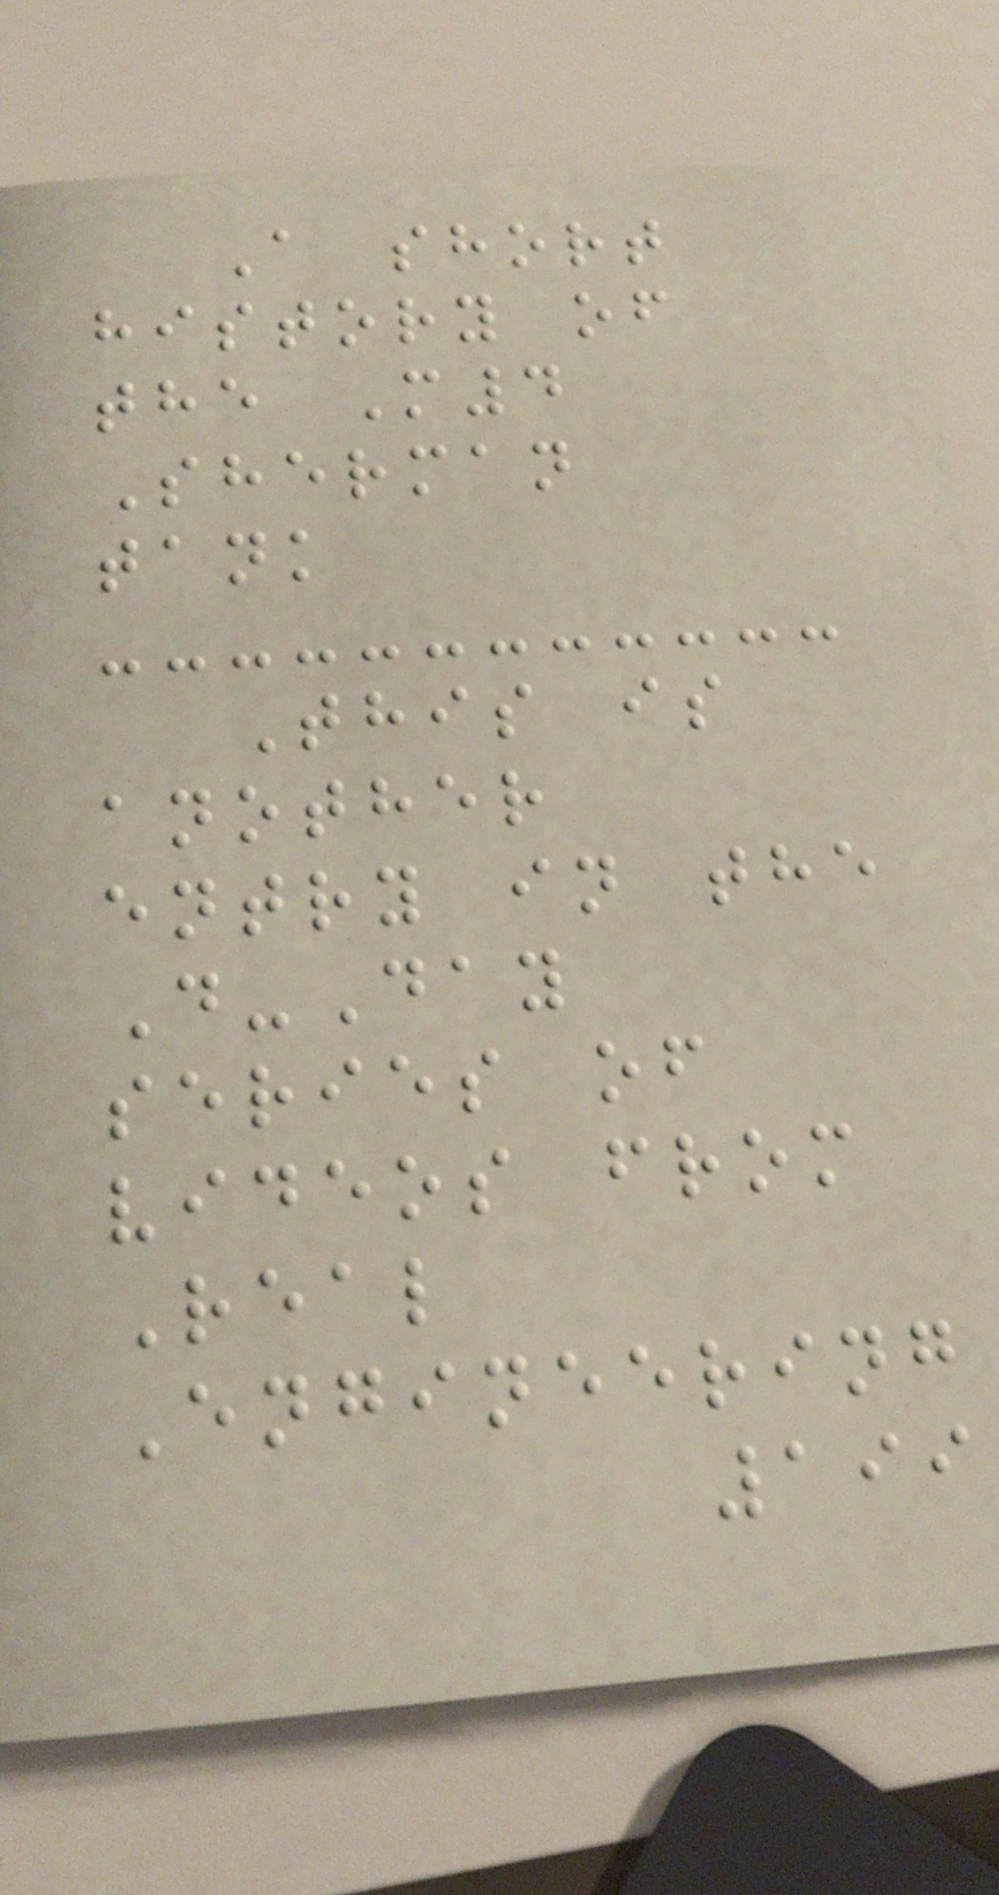A short
history of
the M4
Sherman
tank
This is
another
entry in the
D-Day
series of
videos from
Real
Engineering
199
